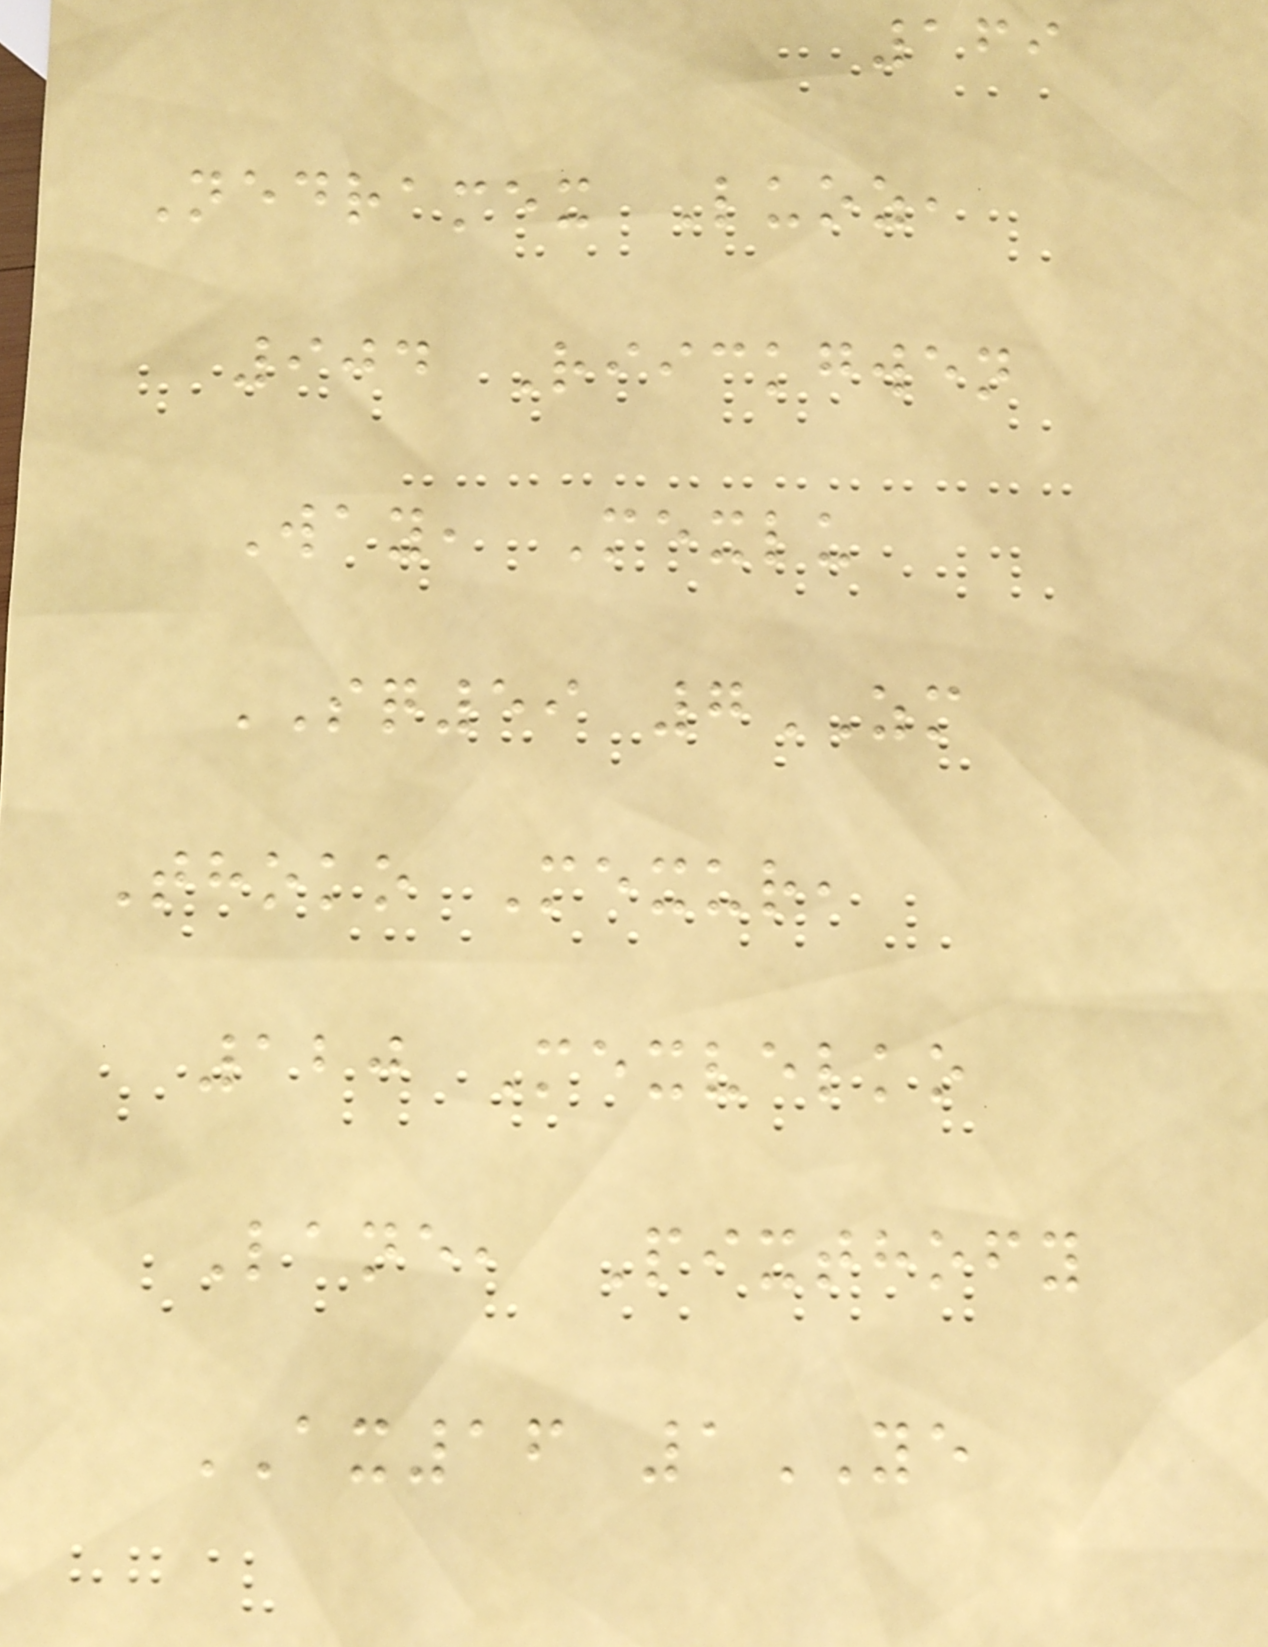169
Nedramex Luoz,
904 Riickgwen
Way, Mexlu
SQ59 7ZM
Thoko Mexur,
120 Mexvelko
Lane, Pixthofy
AX16 1YE
